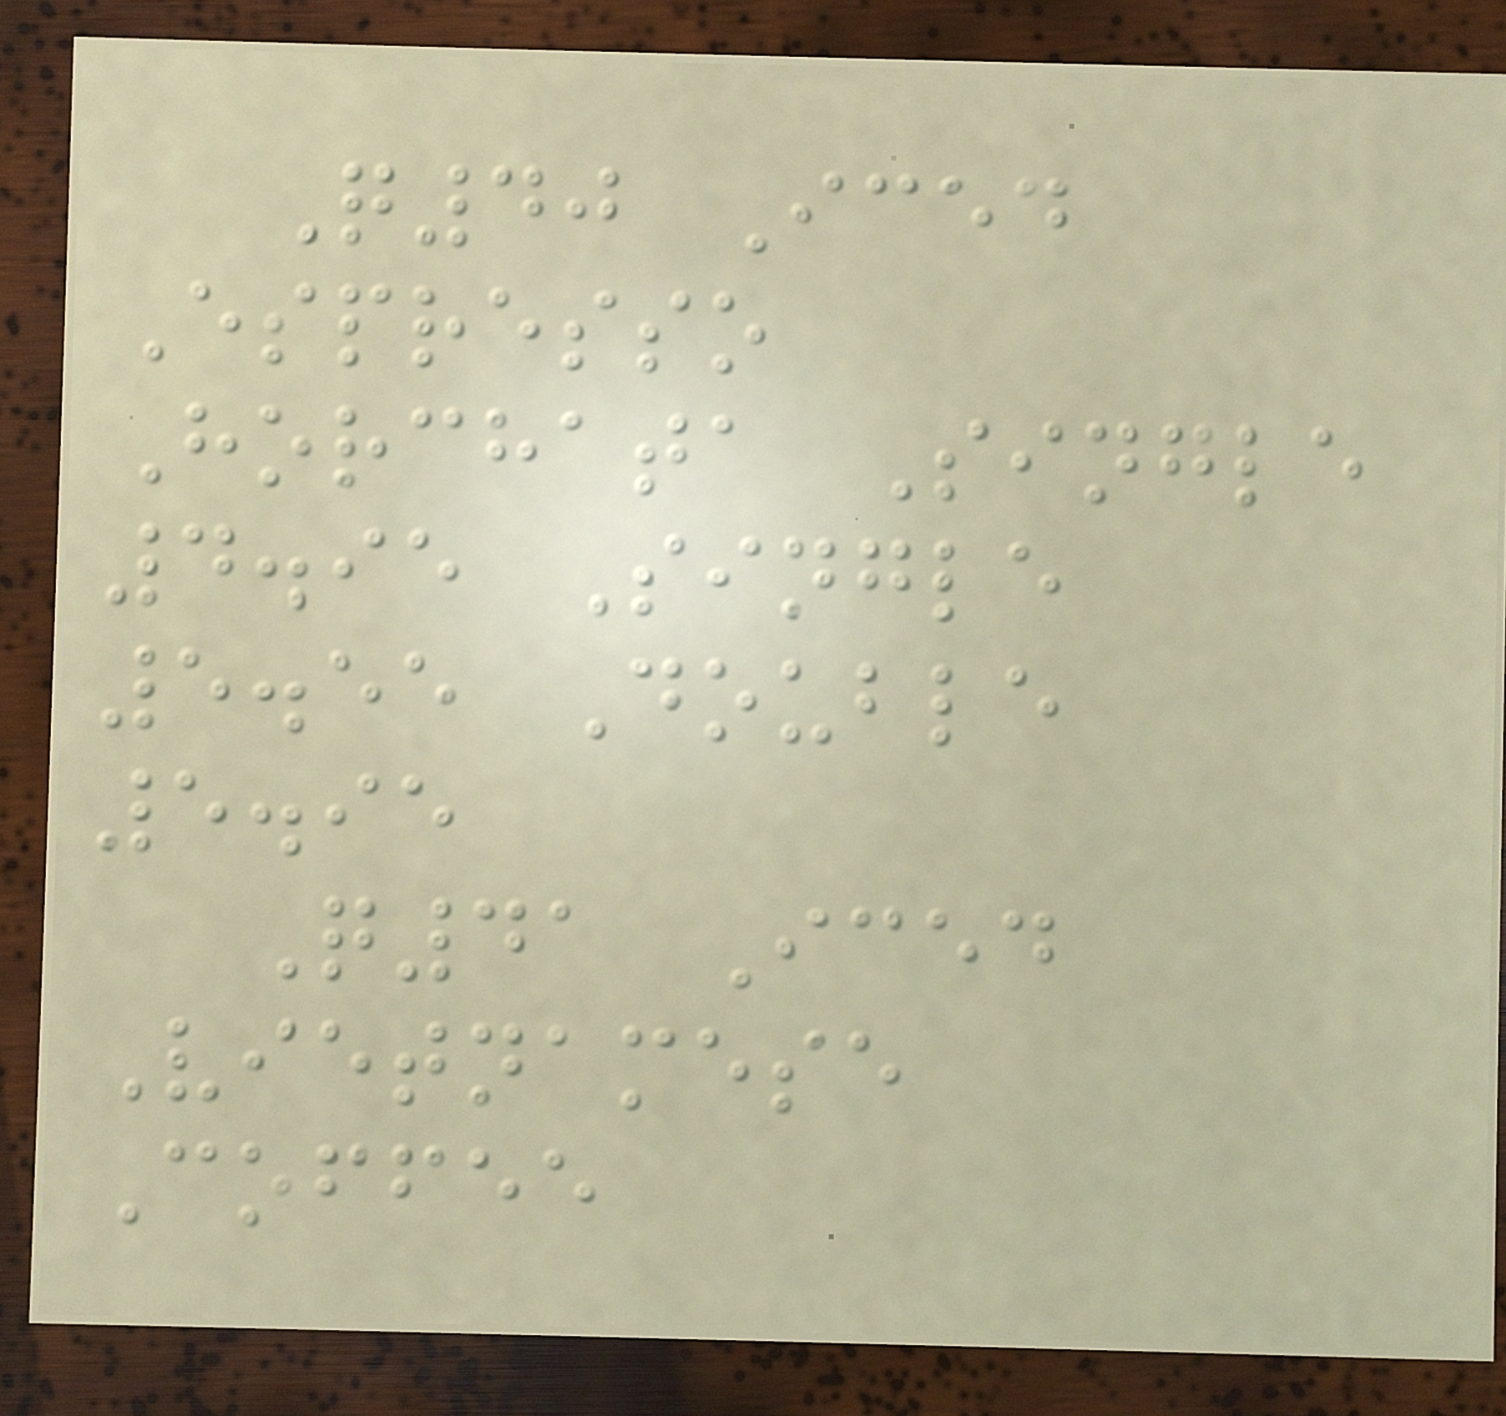Q40 Iced
Espresso
Horchata Single
4.95 Single
5.55 Double
5.95
Q41 Iced
Vietnamese
Coffee
